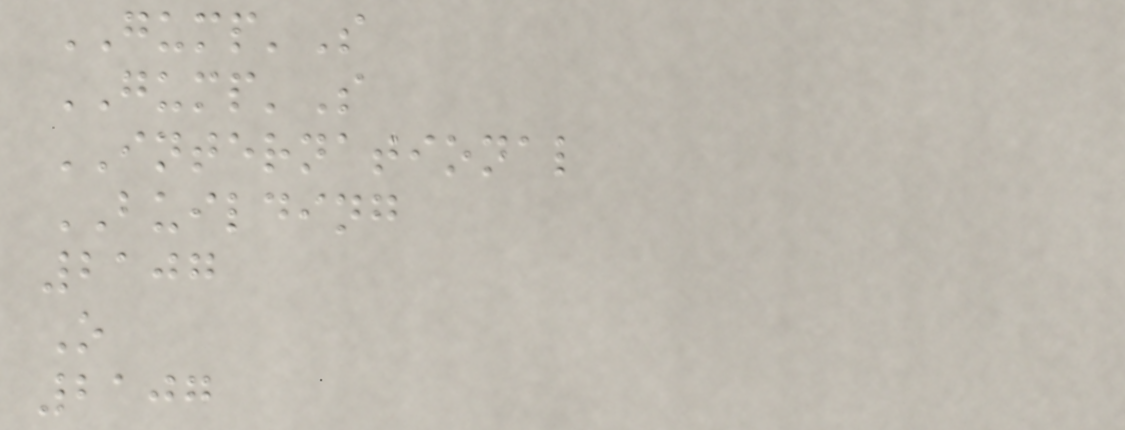GUMP'S
GUMP'S
INTERNATIONAL
BUILDING
2107
O
2107
